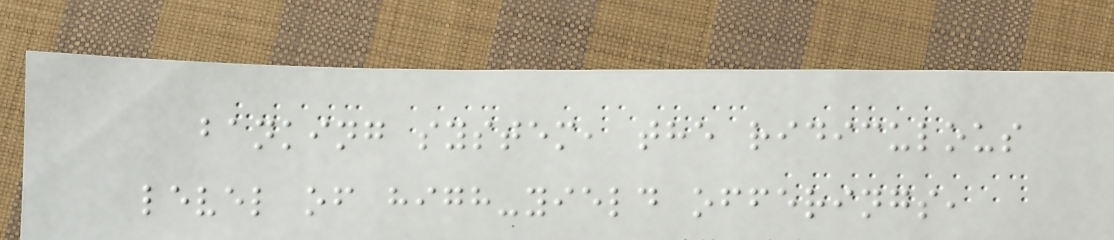banking system, the ridiculous
level of high-yield offerings,
